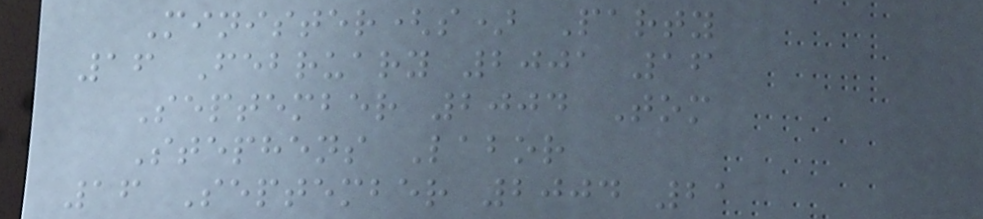Minister(s) Party
16 February 2001 16
September 2004 Tom
Stephens Labor
16 September 2004 21
